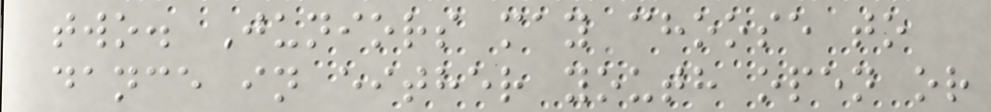two. Juniors may choose to
dance in either youth open or
